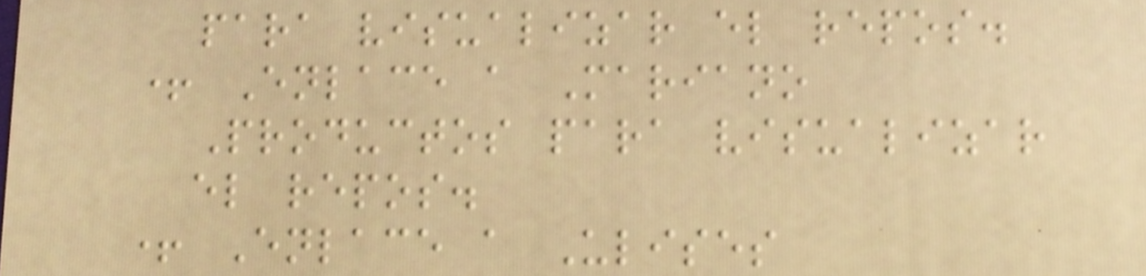para visualizar el repos.
+ Enlace a Mariano
Productos para visualizar
el repos.
+ Enlace a Ulises
